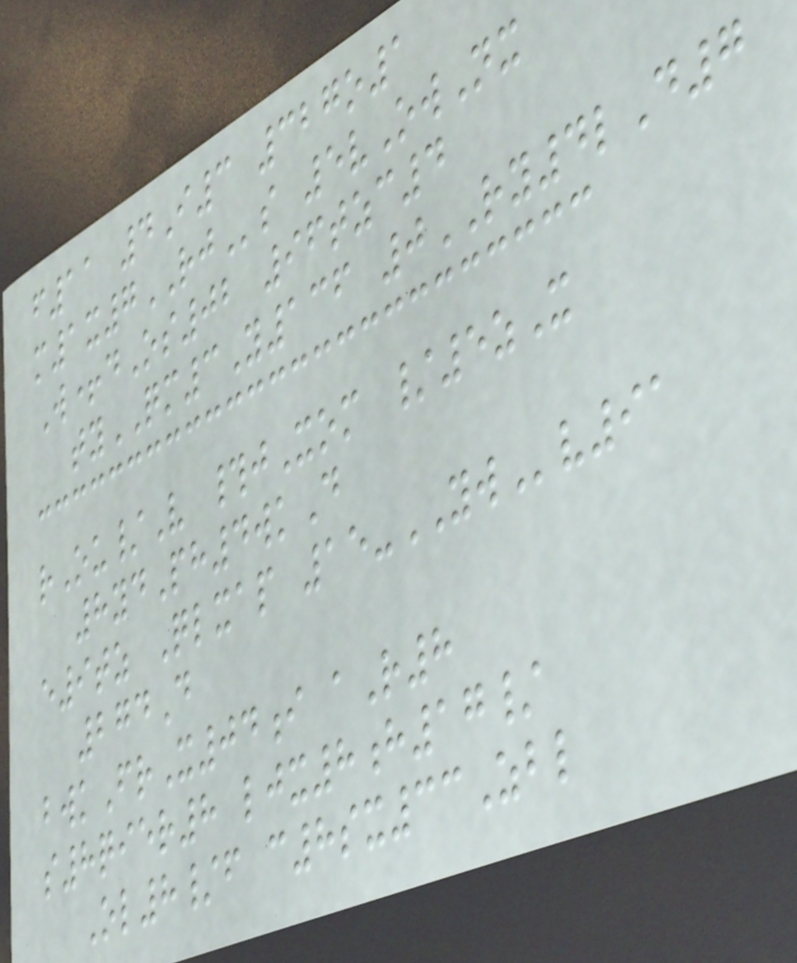f11 4I3 327o1
m1x7RJs 5vOwNx
W+dOs02 96tzc4
tyQM3Y136 0RY4lD7
rOu/V #jXom /5zX
8ydPh4wkD
e9tz Qlxap 15-YWv91
274D
bwkFrX04i aR8
s8qier8 ljx8h17/
Ol8/f c8sx33Zbl
